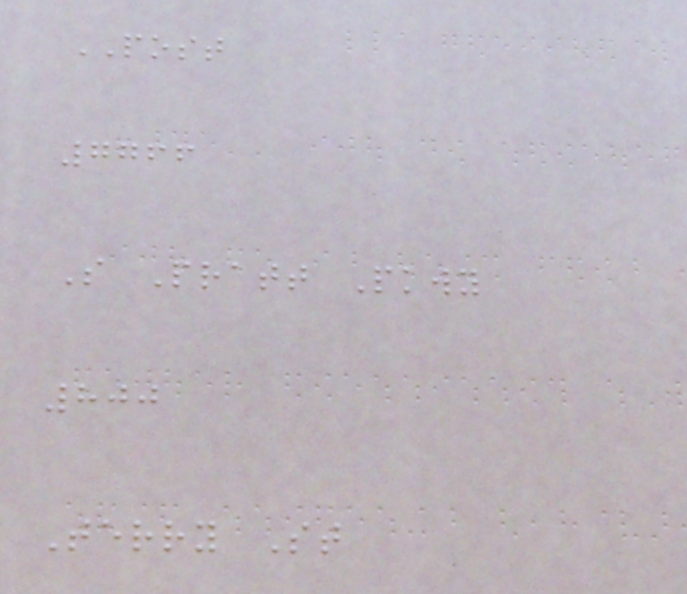POST
7766
S Pratt Pkwy
800
Terry St
